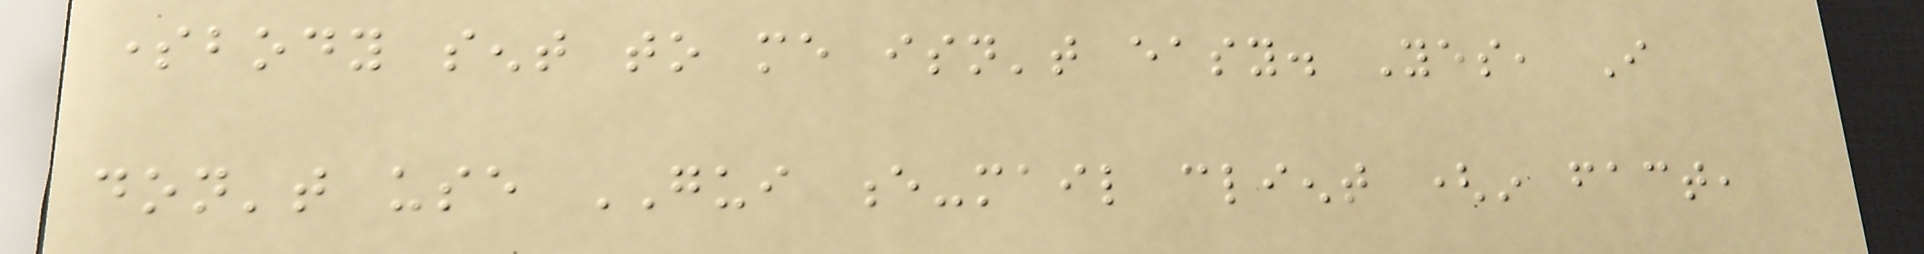somebody sent to me isn't easy. Yes, I
don't use GUI e-mail client (in fact,
